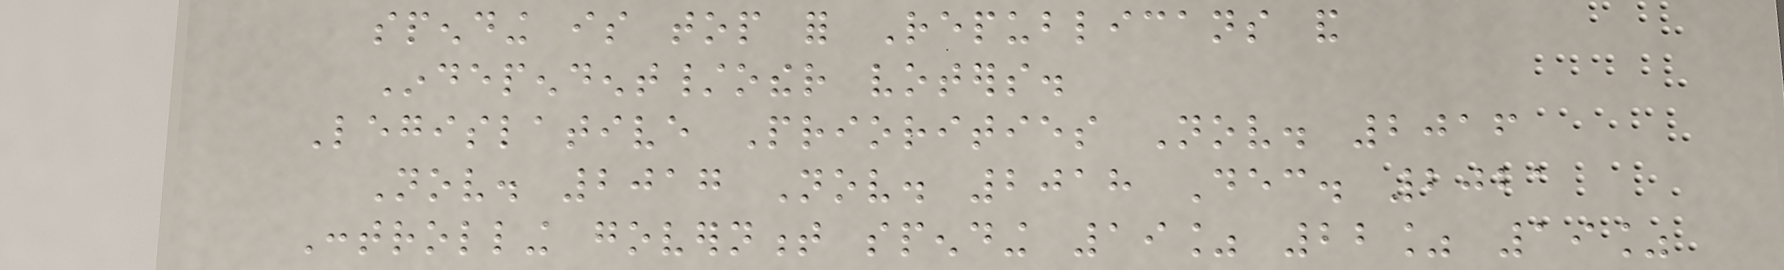spending is top for Republicans and
Independent/other voters.
Legislative Priorities Nov. 2016
Nov. 2017 Nov. 2018 Dec. 2021
Controlling government spending 19% 22% 19%
